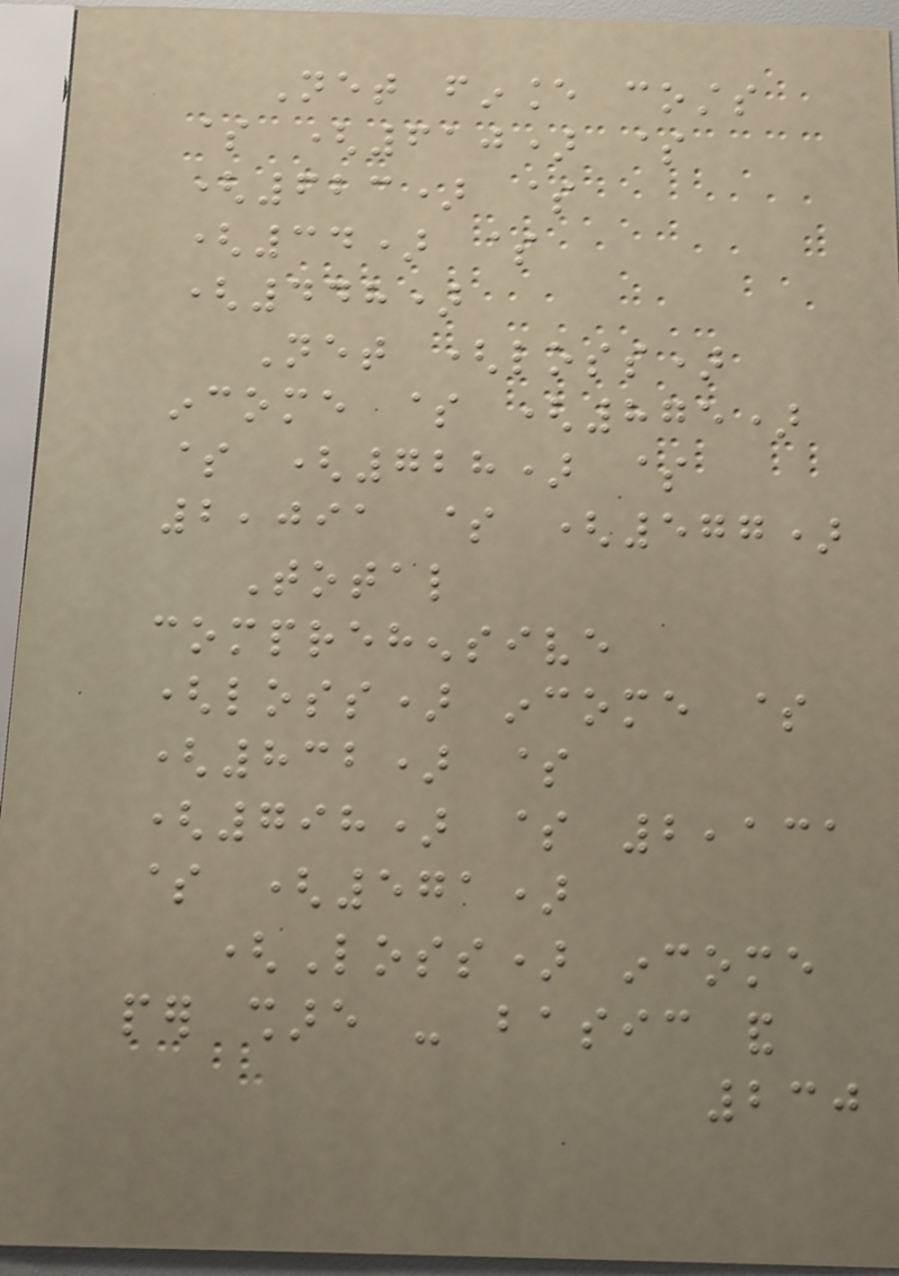Net finance costs
$ (610) $
(623) $
(34) $
(448)
Net (loss)
income $ (875)
$ (728) $
2,091 $ (577)
Total
comprehensive
(loss) income $
(832) $
(798) $ 2,131
$ (571)
(Loss) income
per share - basic and
230
